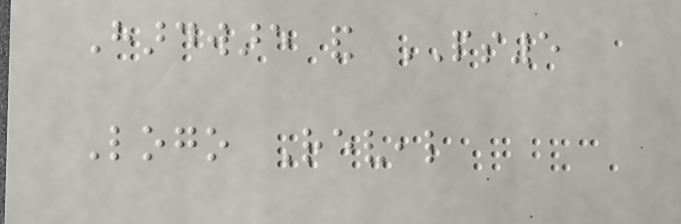Hardware and PS5
Logo Reveal
